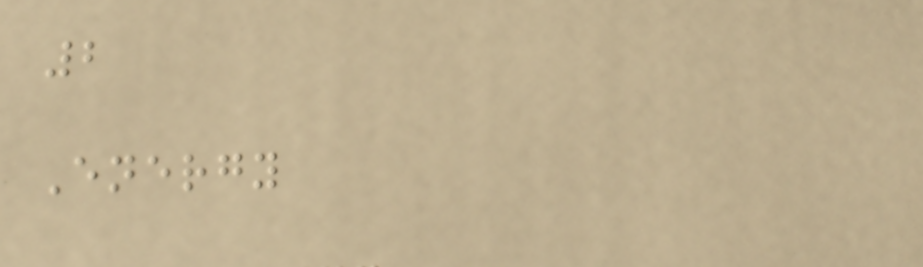2
Energy
